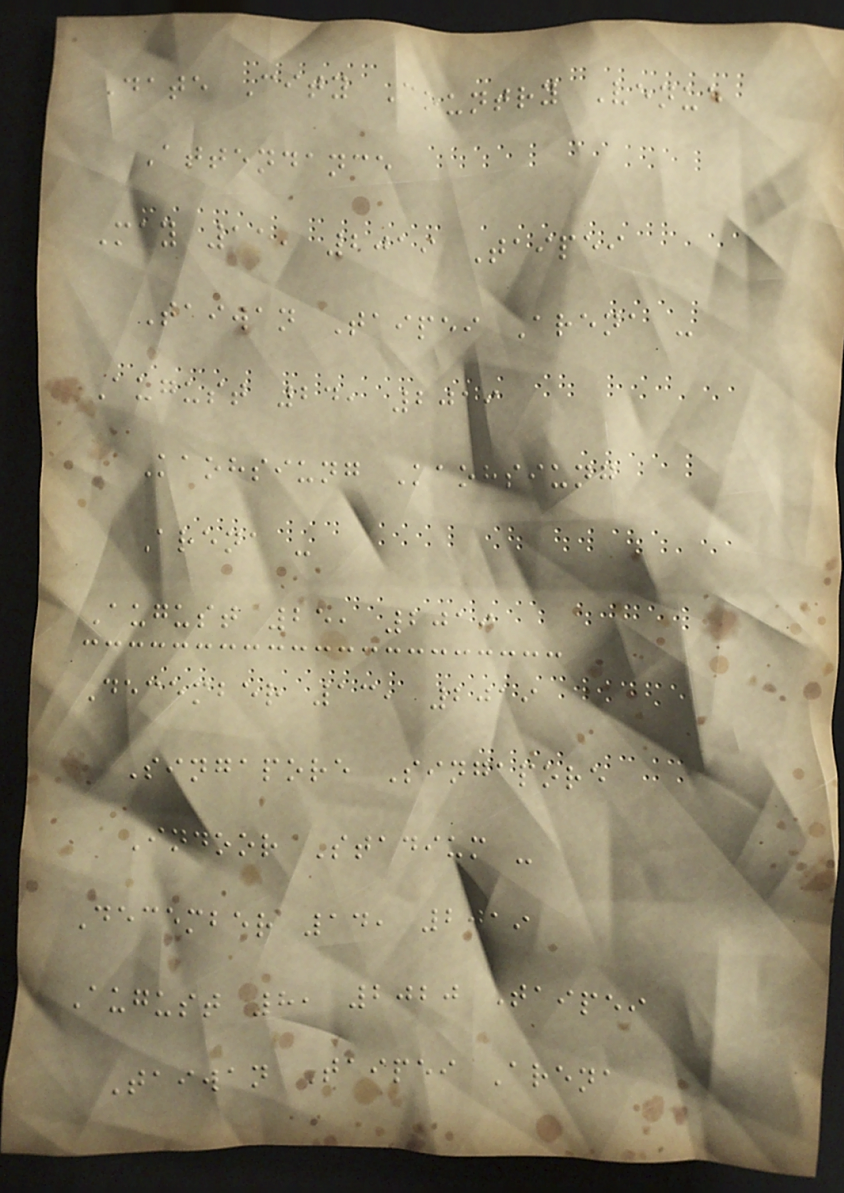Date City Country Venue
Attendance
May 11, 2019 Taipei
Taiwan Taipei Arena -
August 24, 2019
Kaohsiung Kaohsiung
Arena -
August 25, 2019
December 13, 2019
Singapore Singapore
Indoor Stadium -
December 14, 2019
August 8, 2020 Taipei
Taiwan Taipei Arena
